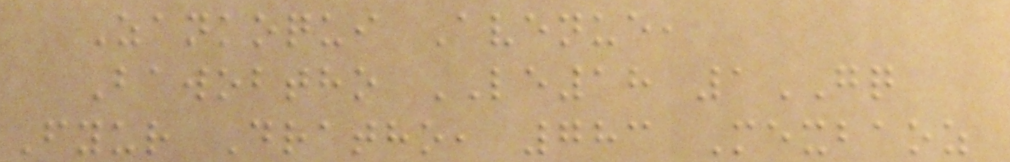Zankoqui Avenue,
Bawobtho LE18 1GQ
Fyur Dratho, 783 Mexbaoz
